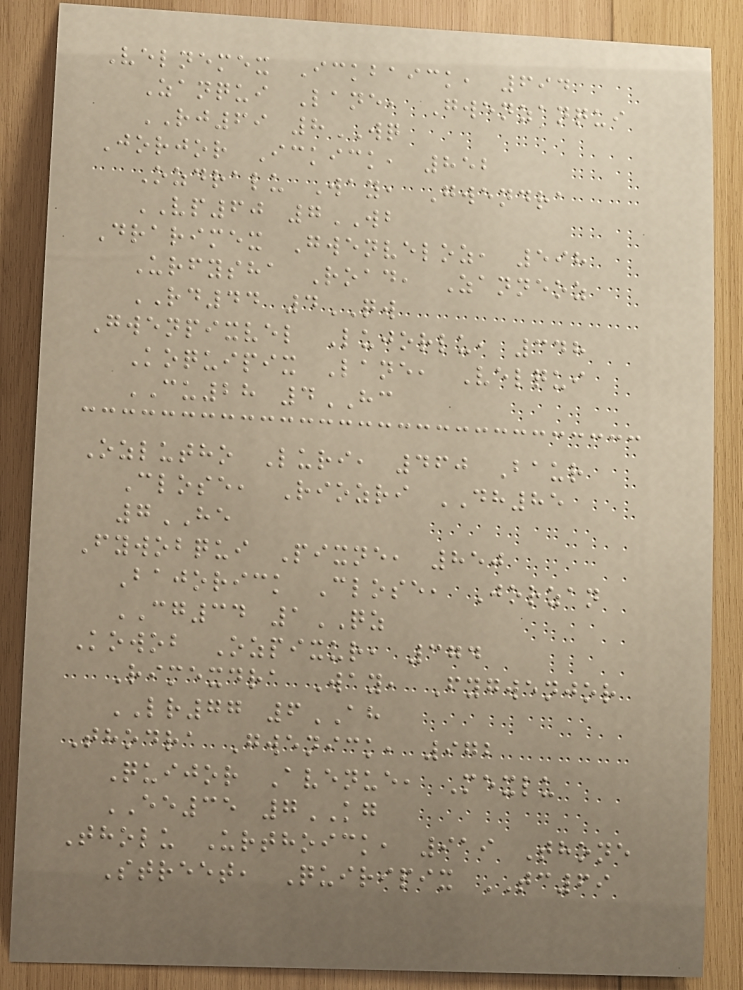Velnemex Ickbaick, 694
Zanqui Lane, Gwenzanqui
RJ69 8WQ
Jorjor Ickick, 852
Ozdralu Way, Gwendra
VP60 7WB
Drarimex Gwenveloz, 598
Urfysha Road, Zanneoz
RD44 4QW
Gwenpixvel Lujorlu, 348
Koquipix Lane, Velqui
CU28 4HC
Ozlutho Luri, 460 Baur
Close, Riozri DH85
7HE
Fywobqui Pixne, 850
Bajorick Close, Jorzan
CG34 1QZ
Kowob Ozpixur, 374
Rimexdra Way, Fygwenjor
LR77 6AH
Thodra Gwenick, 972
Quijor Avenue, Mexlu
EE35 7KG
Tholu Urthoick, 919 Thone
Street, Quiripix TC69
